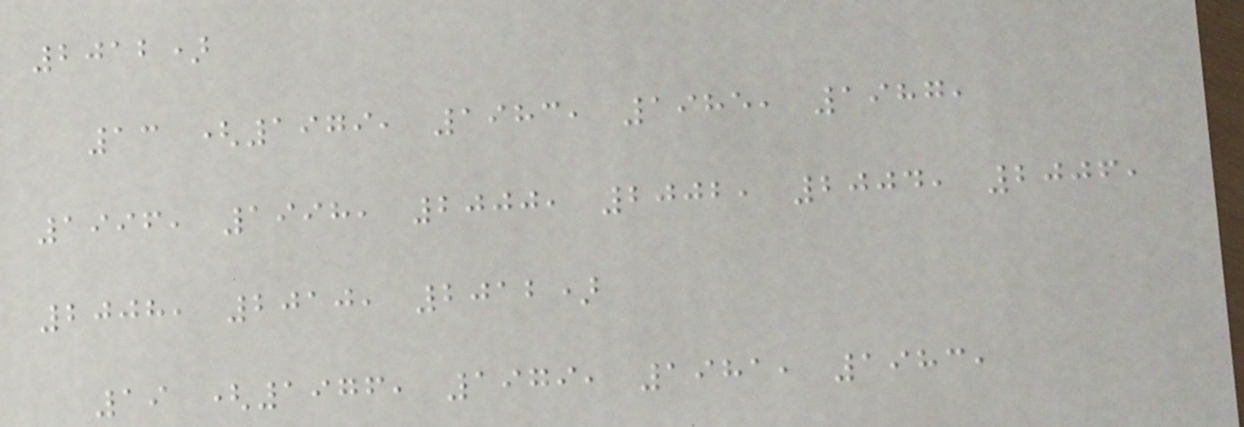2012)
13 (1979, 1983, 1985, 1987,
1996, 1998, 2000, 2002, 2004, 2006,
2008, 2010, 2012)
19 (1976, 1979, 1981, 1983,
